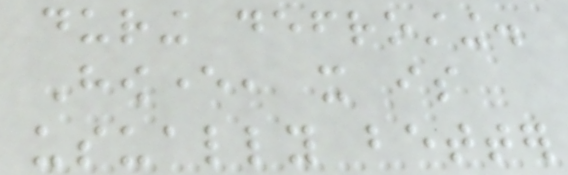during defrosting.
However, it is
usually better
